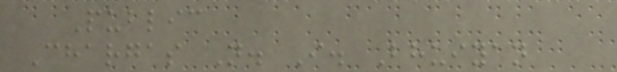Public
Chargas N. I. Bhuiyan
